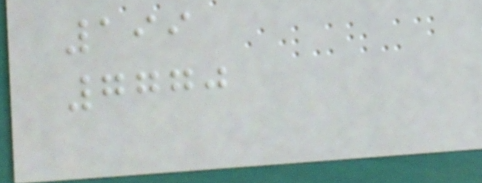199
7770
